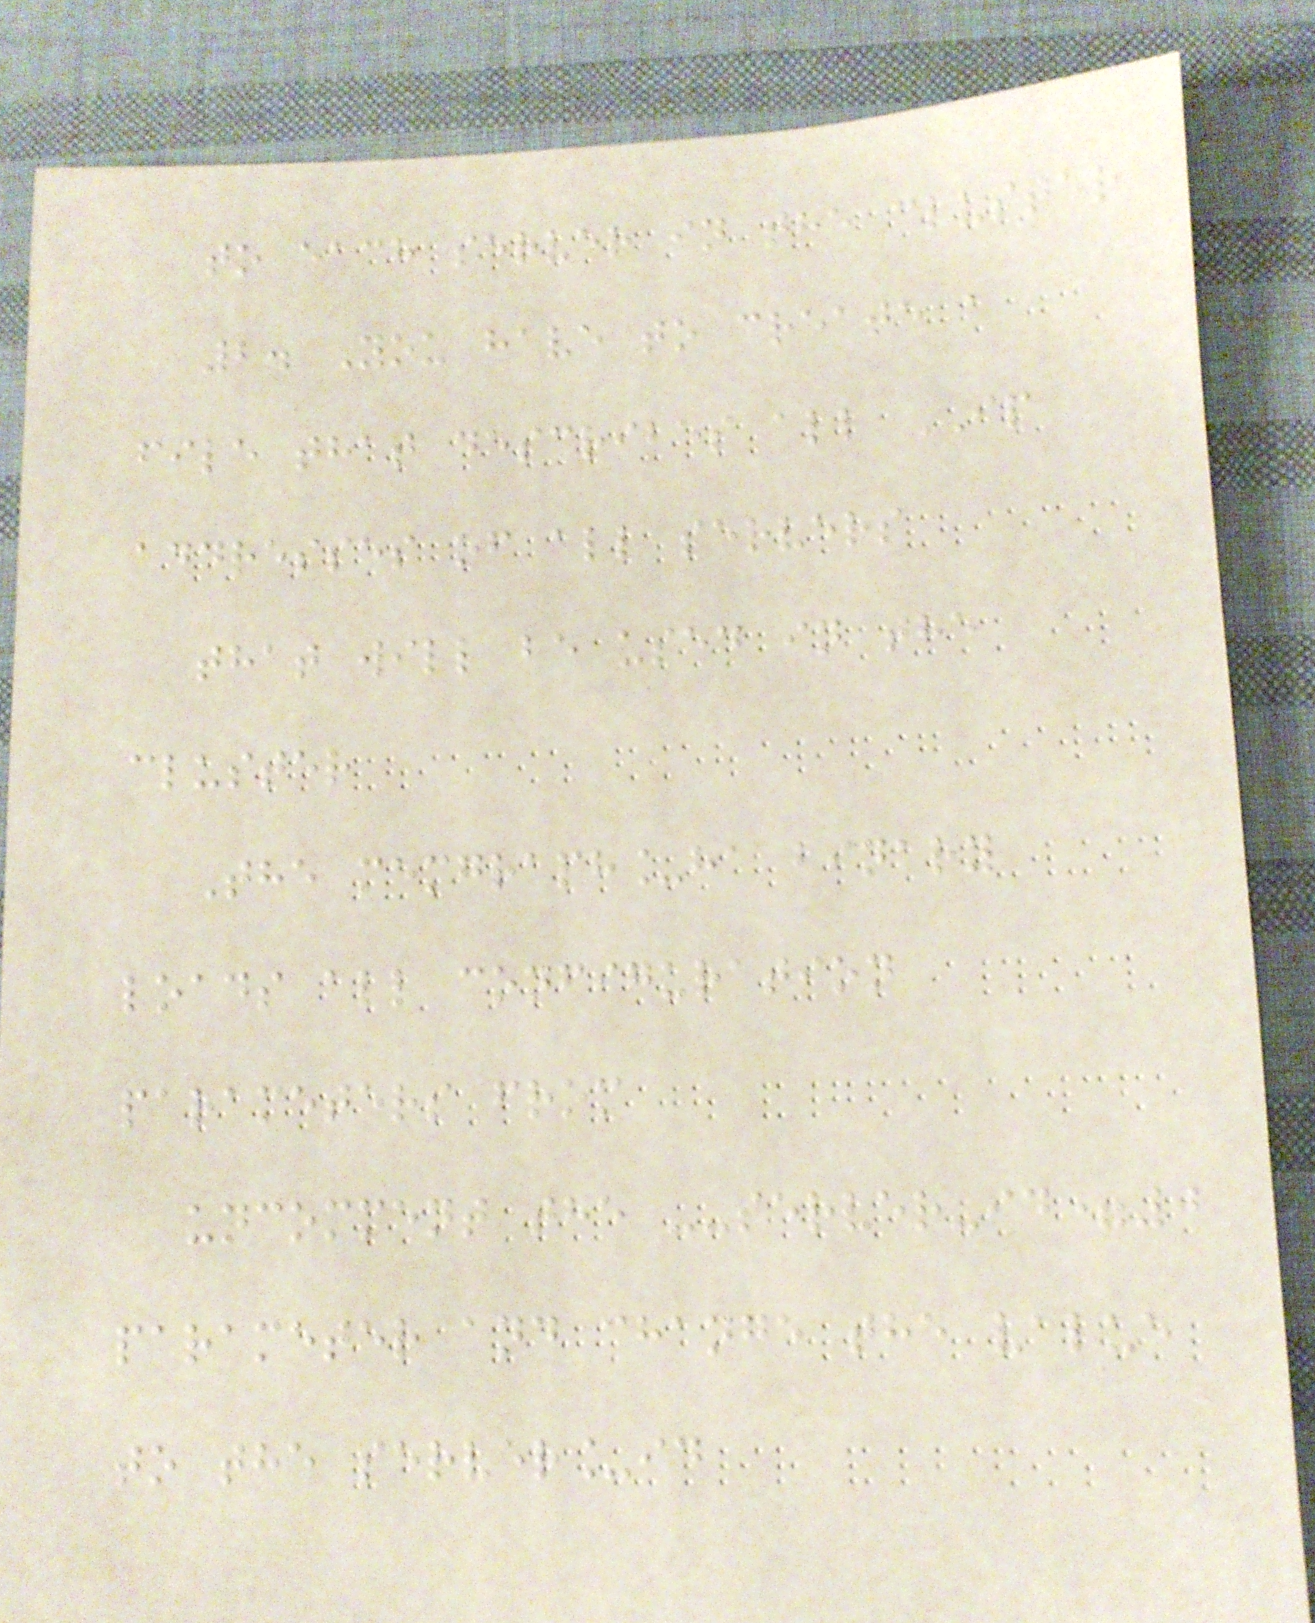to each server in the cluster
2. You have to create a
file that describes all IP
addresses of all servers
that will be used in the
cluster
The memgraph_ha binary
loads all configuration
parameters from
uncomment the --server-id=0
parameter and change the value
to the server_id
